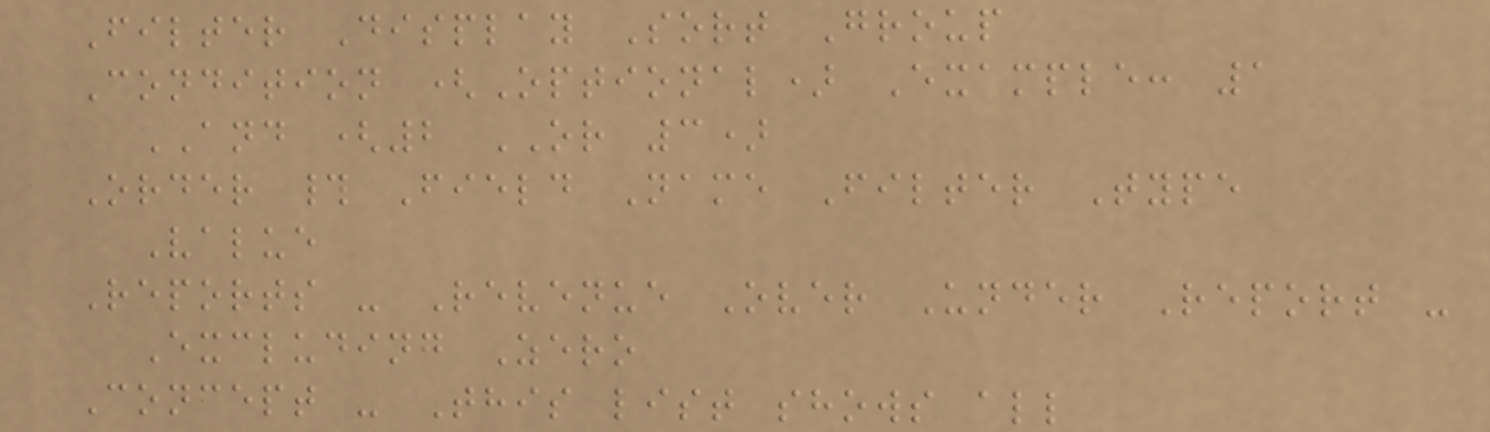Filter Display Sort Group
Condition (Optional) Example: 1
AND (2 OR 3)
Order # Field Name Filter Type
Value
Reports - Revenue Over Under Report -
Excluding Zero
Concept - This list shows all
